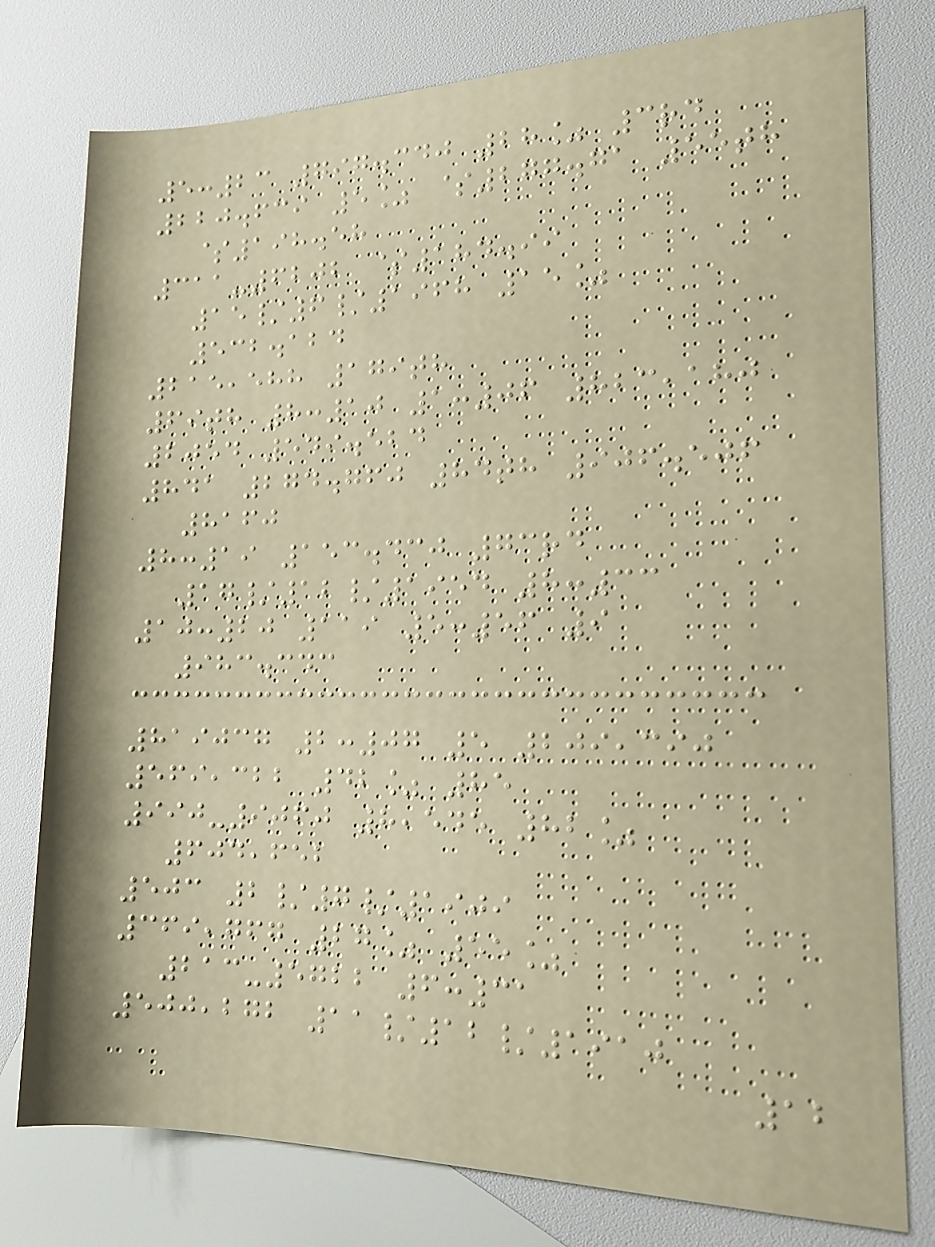5:23 797.340 28% 3rd
220.639 5% $277.71 55th
$198.58
311-6202 $184.99
15/6/1968 15%
532.124
215,588 179th
69th 8:10 1:06 823,180
2054 549.524
841 274.760 84th 906.506
8160
8:19 153.430 73rd
17/12/1954 8:33
10:20 119 5:56 9
983.343
819037 2:07 5 209,390
569,322 42% 85
990-9060 8,545 82%
604,652
503 2/7/1909
369,767 27% 55%
213-5722 6:31
500,272 11/12/1910
12
